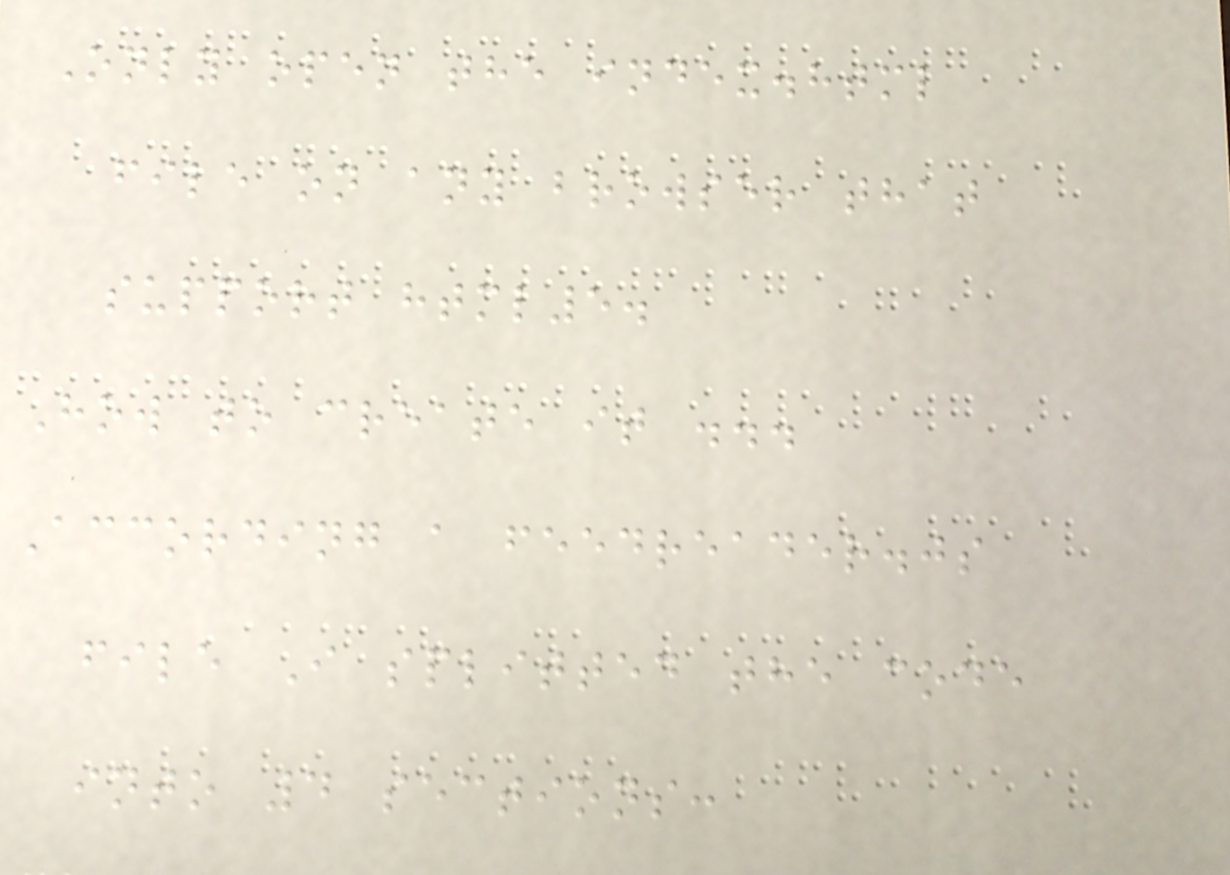Only open the index.html
file on any browser that
support html5.
How to create it ...
According a feedreader.js
file I splitted the code
into 4 sections:
